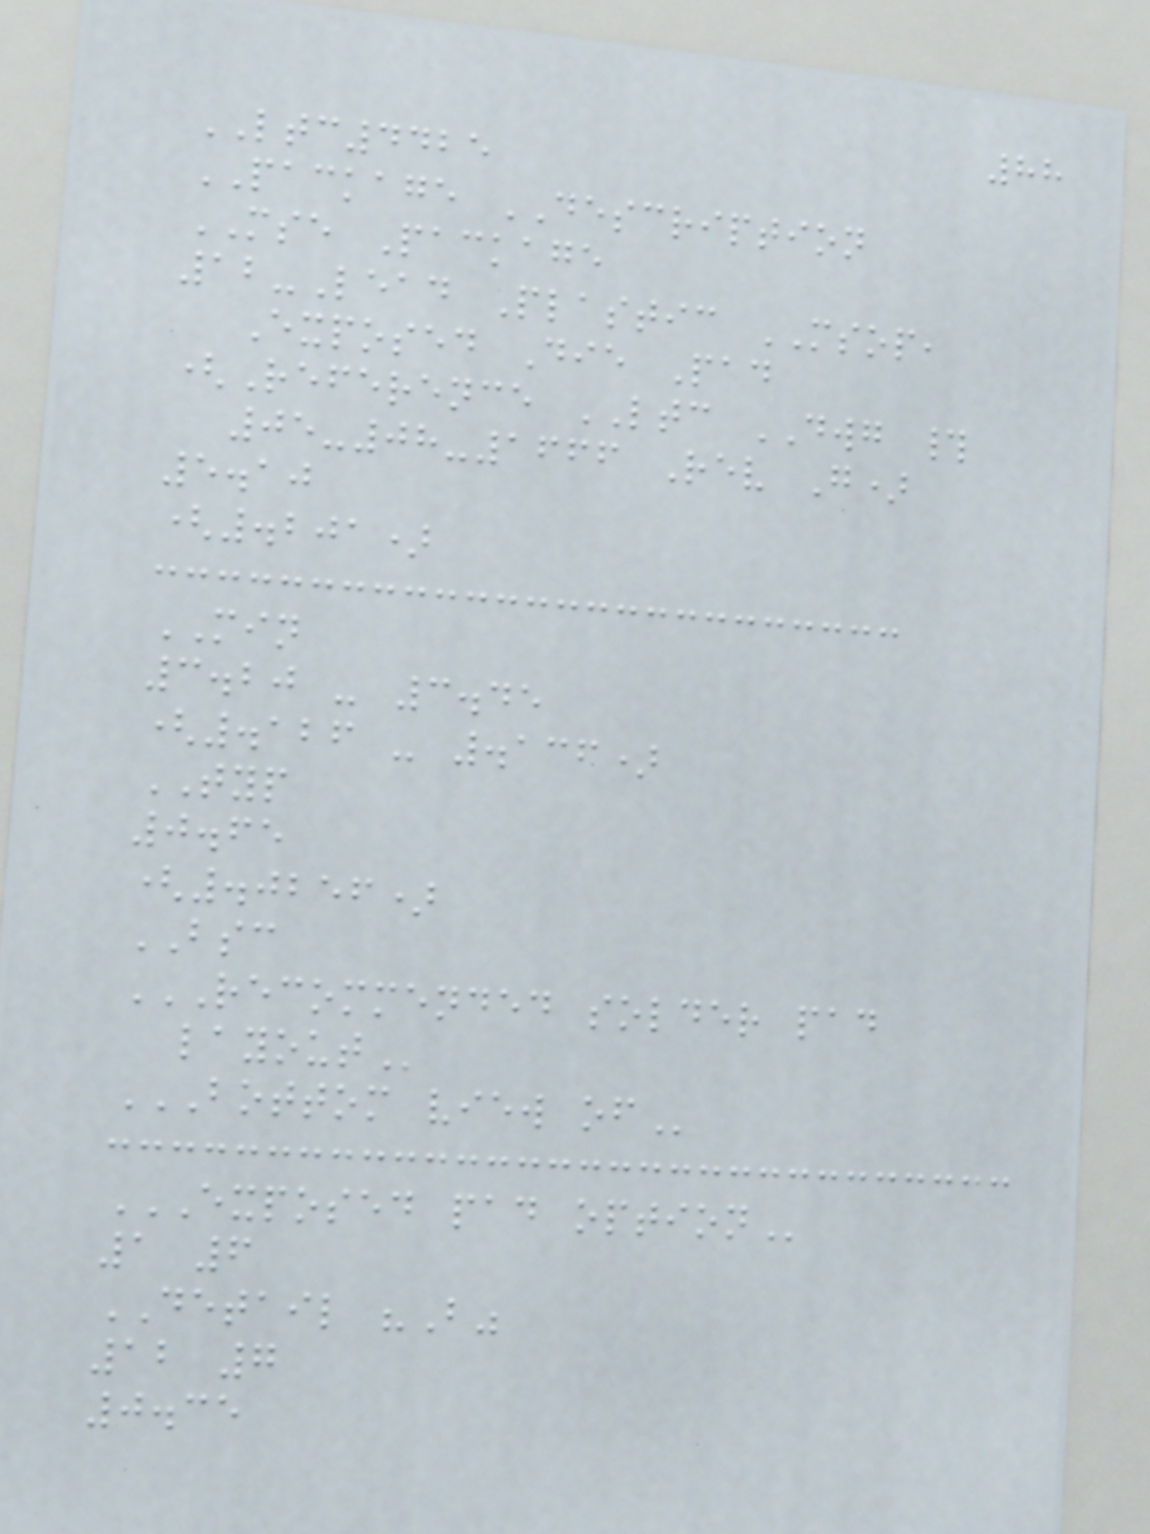88
LTC4425
PACKAGE DESCRIPTION
MSE Package
12-Lead Plastic MSOP,
Exposed Die Pad
(Reference LTC DWG #
05-08-1666 Rev G)
5.10
(.201)
MIN
3.20 - 3.45
(.126 - .136)
TYP
0.65
(.0256)
BSC
RECOMMENDED SOLDER PAD
LAYOUT
BOTTOM VIEW OF
EXPOSED PAD OPTION
1 6
DETAIL "B"
12 7
0.35
